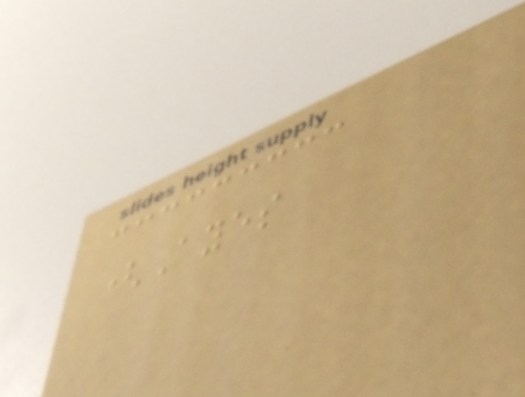(Ayes
